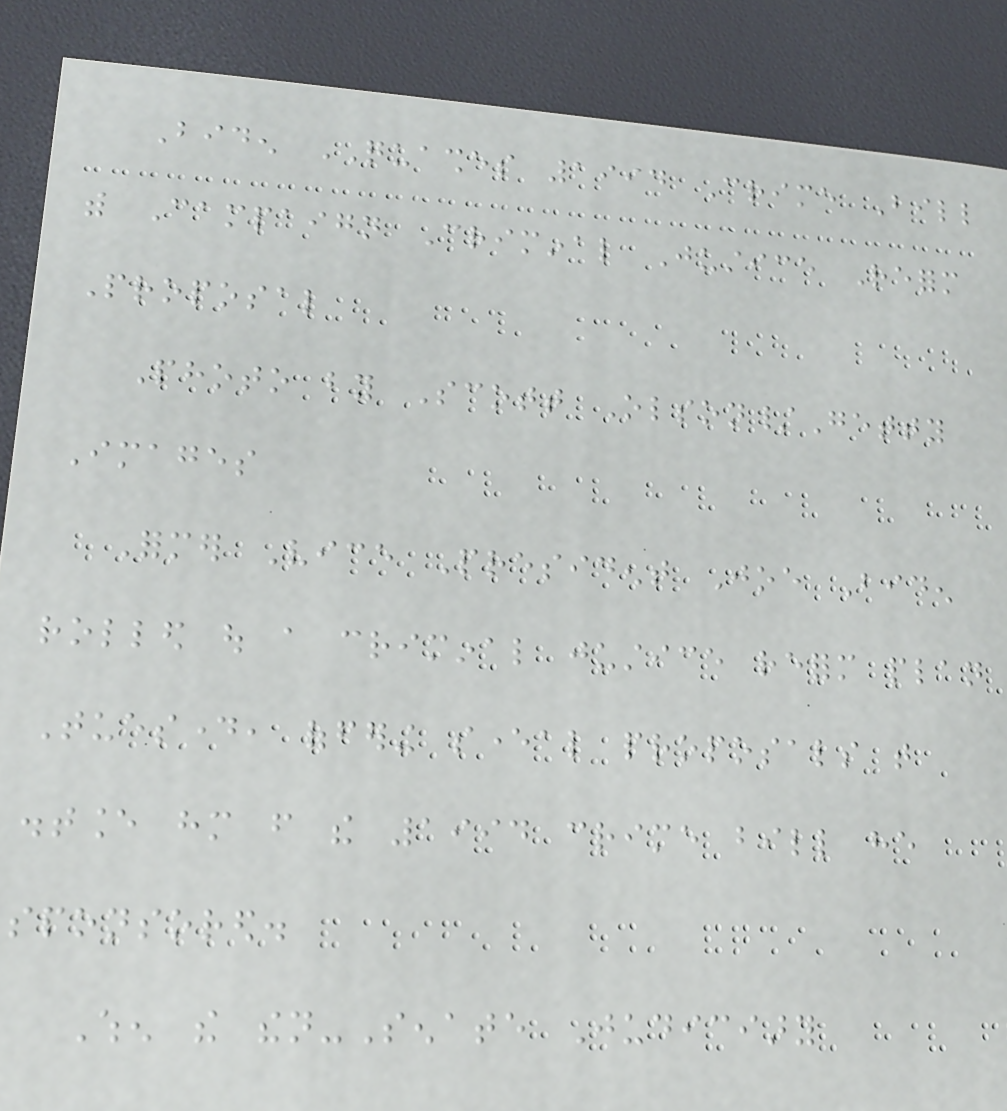Biden QUASHES 1994 Crime Bill
with Campaign Criminal Justice Reform
Proposal
Photo by Scott Olson/Getty
Images
Former Vice President Joe Biden
rolled out a criminal justice reform plan
Tuesday, offering several proposals that
distance him from the 1994 crime bill he
sponsored.
When the then-Senate Judiciary
